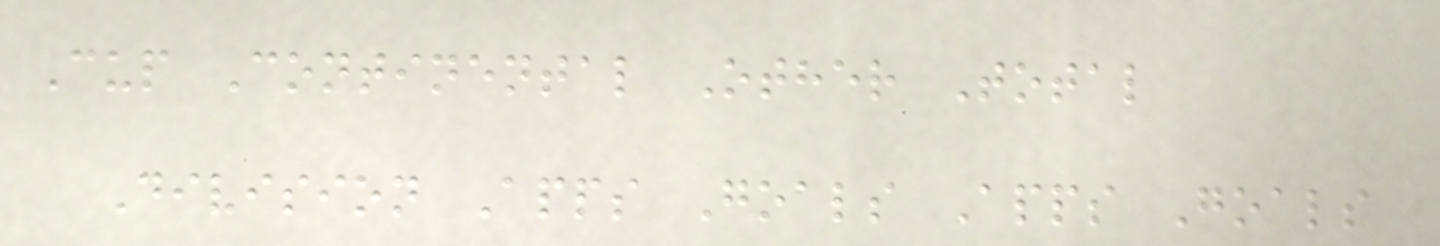Cup Continental Other Total
Division Apps Goals Apps Goals
